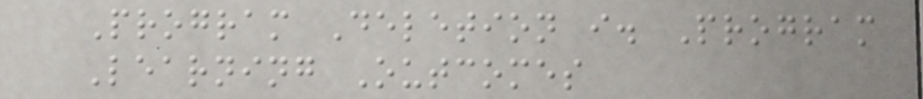Program Deletion i. Program
Learning Outcomes
